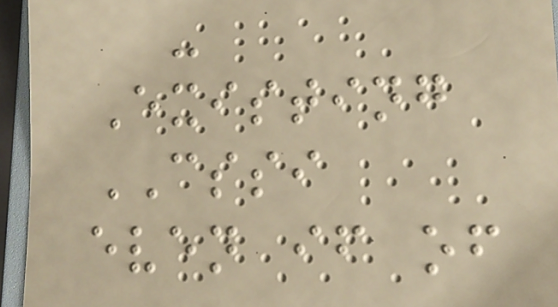-
Existing
CSSI
even if of
